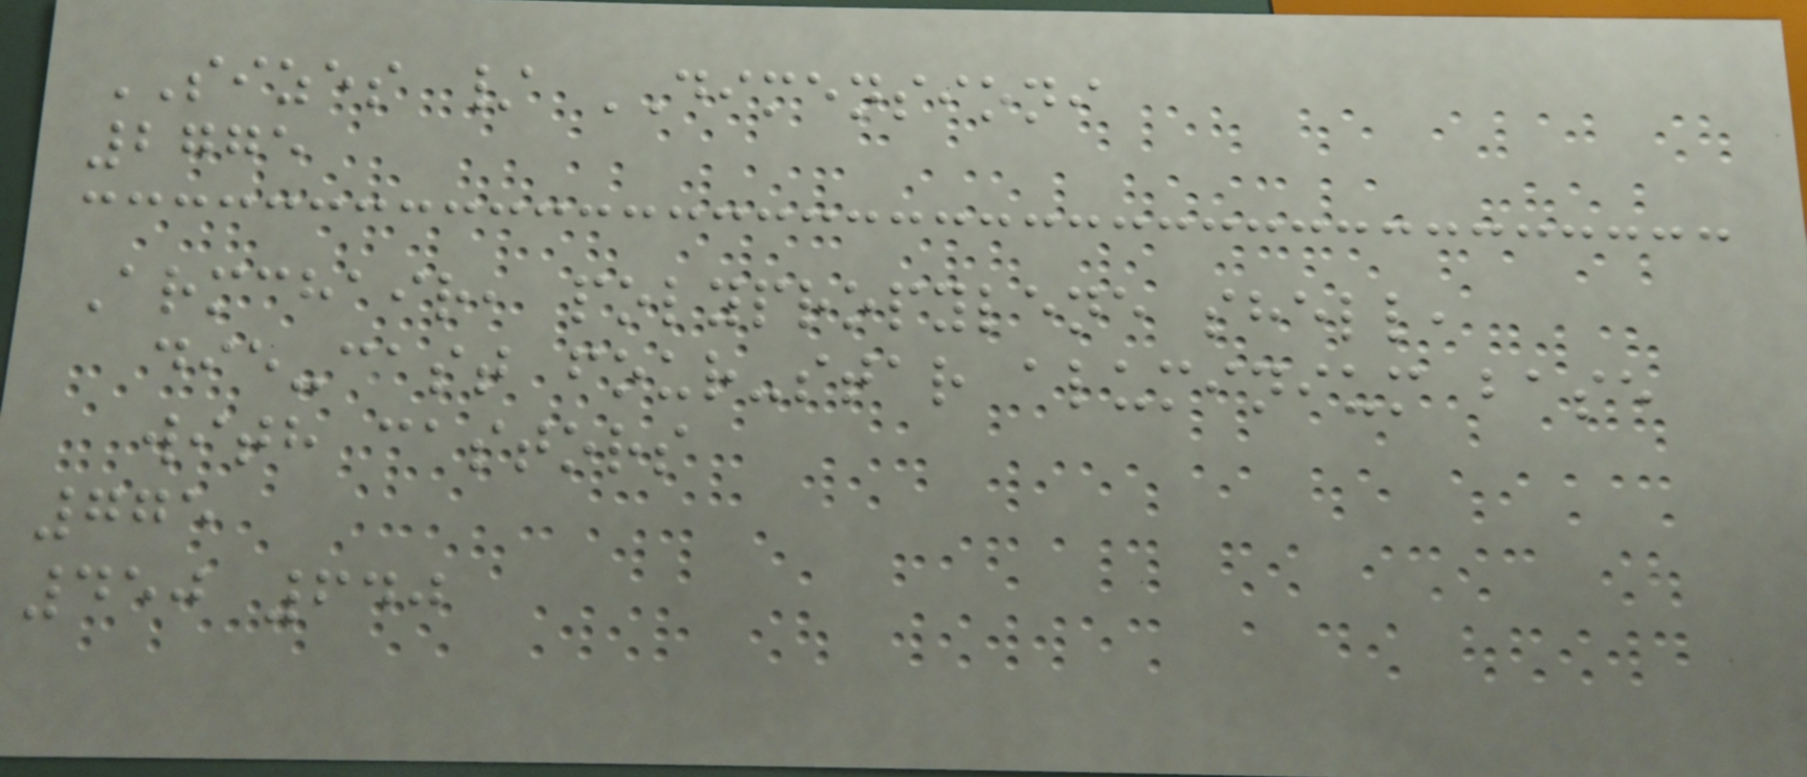SIZES / DIMENSIONI
2775
Armchair, polypropylene shell,
die-cast four-star aluminium base
with castors
775
450 640
